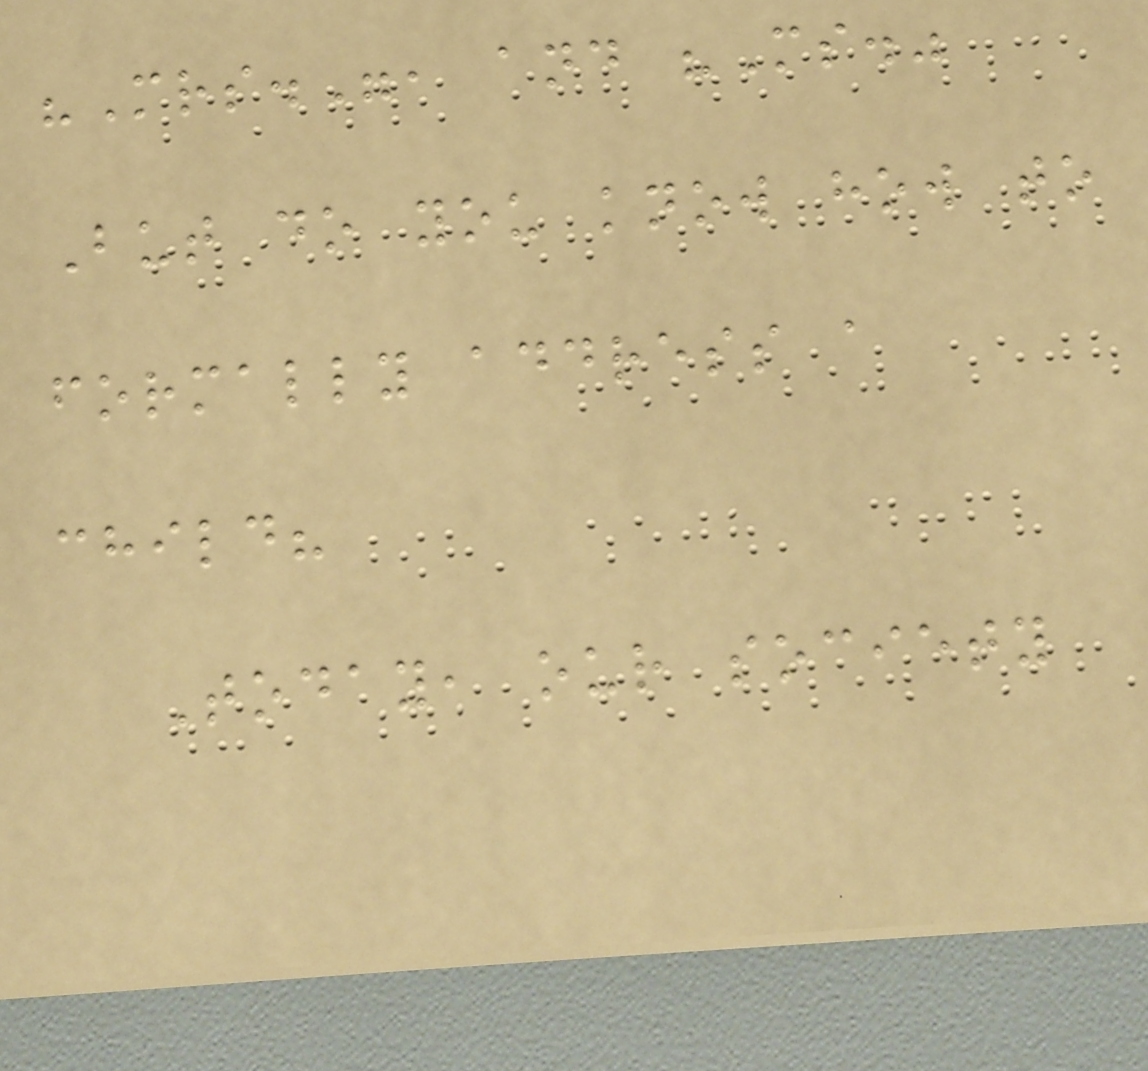"Mrs.", and "Ms."
But do you know how to
formally address a
child?
Today, our society
